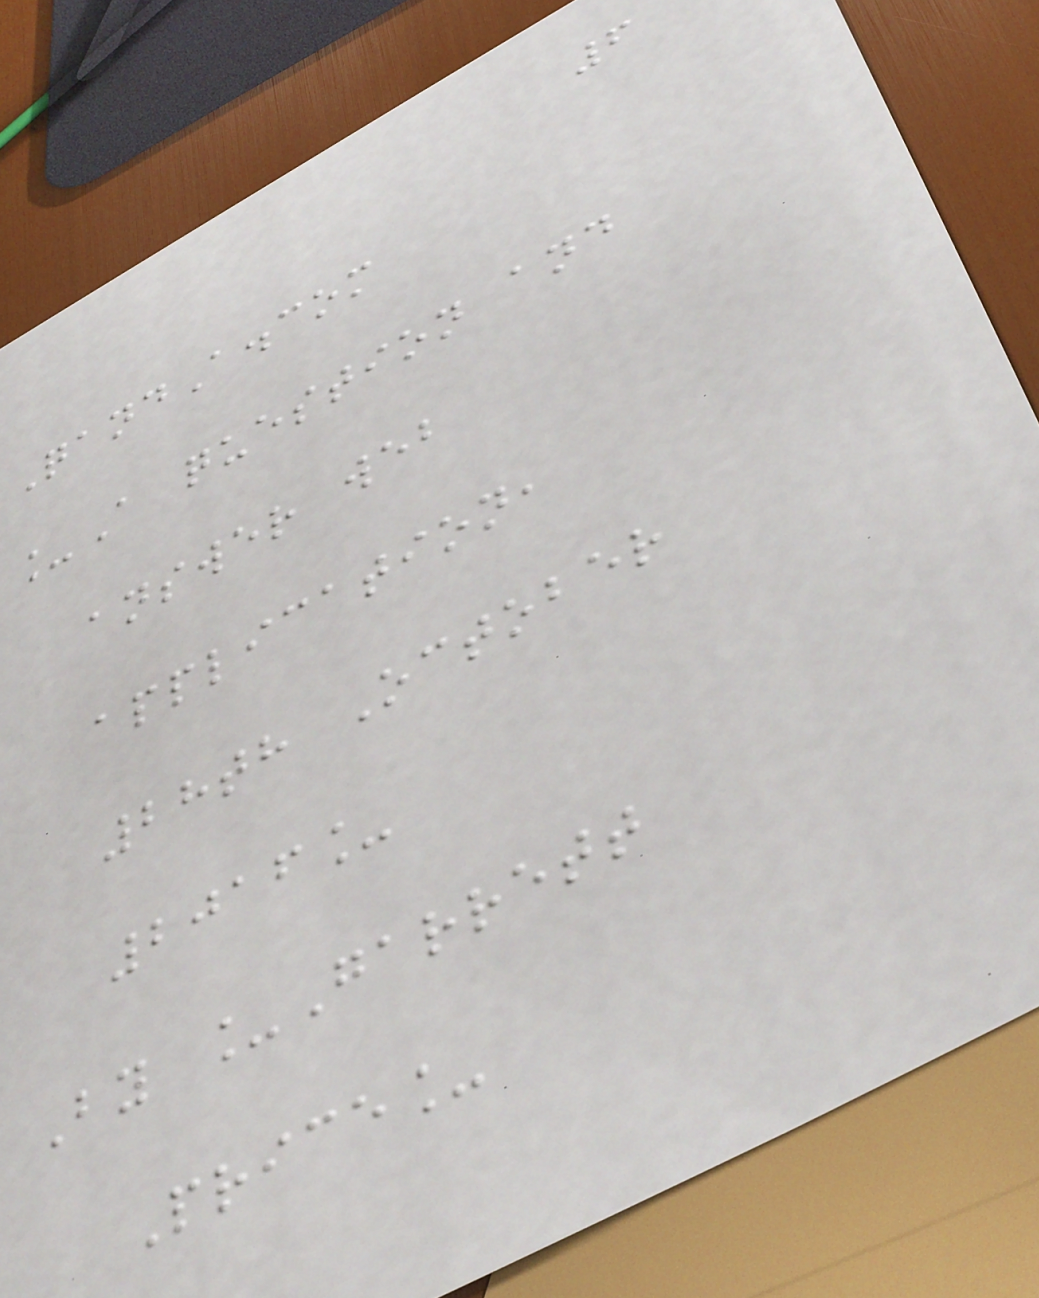6
QandA.com
_A question and
answer web
application,
28th October
2016_
By _Garrett
Price_
